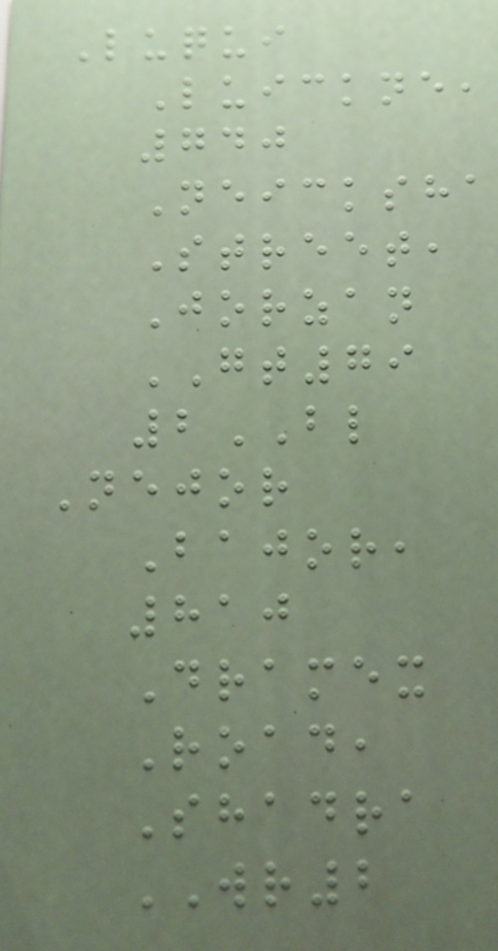Luqui
Luickne,
740
Neicksha
Street,
Jorzan
GT79
2BL
Nejor
Bajor,
810
Dramex
Road,
Shadra
WR2
